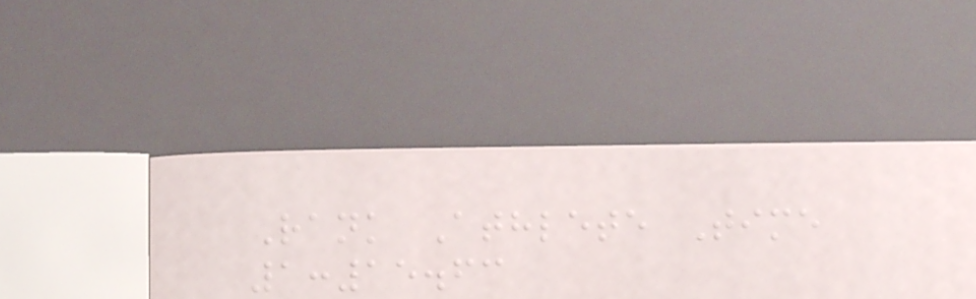Rank Athlete Time
1:15.63
